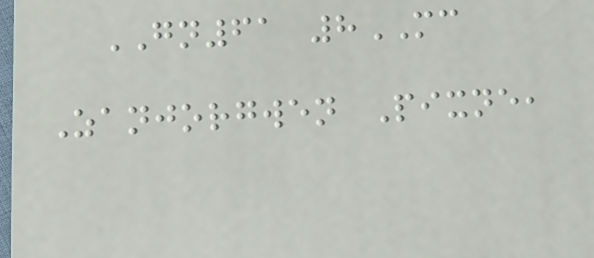GN61 8MC
Zanjorgwen Pixne,
